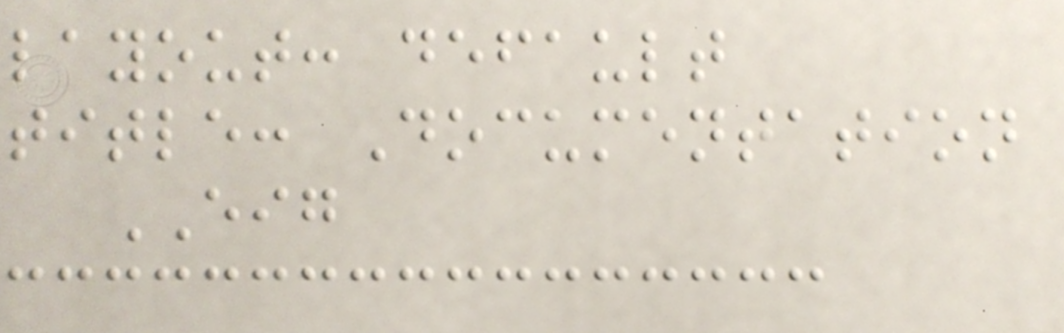layout: default
title: Documentation
EIG
